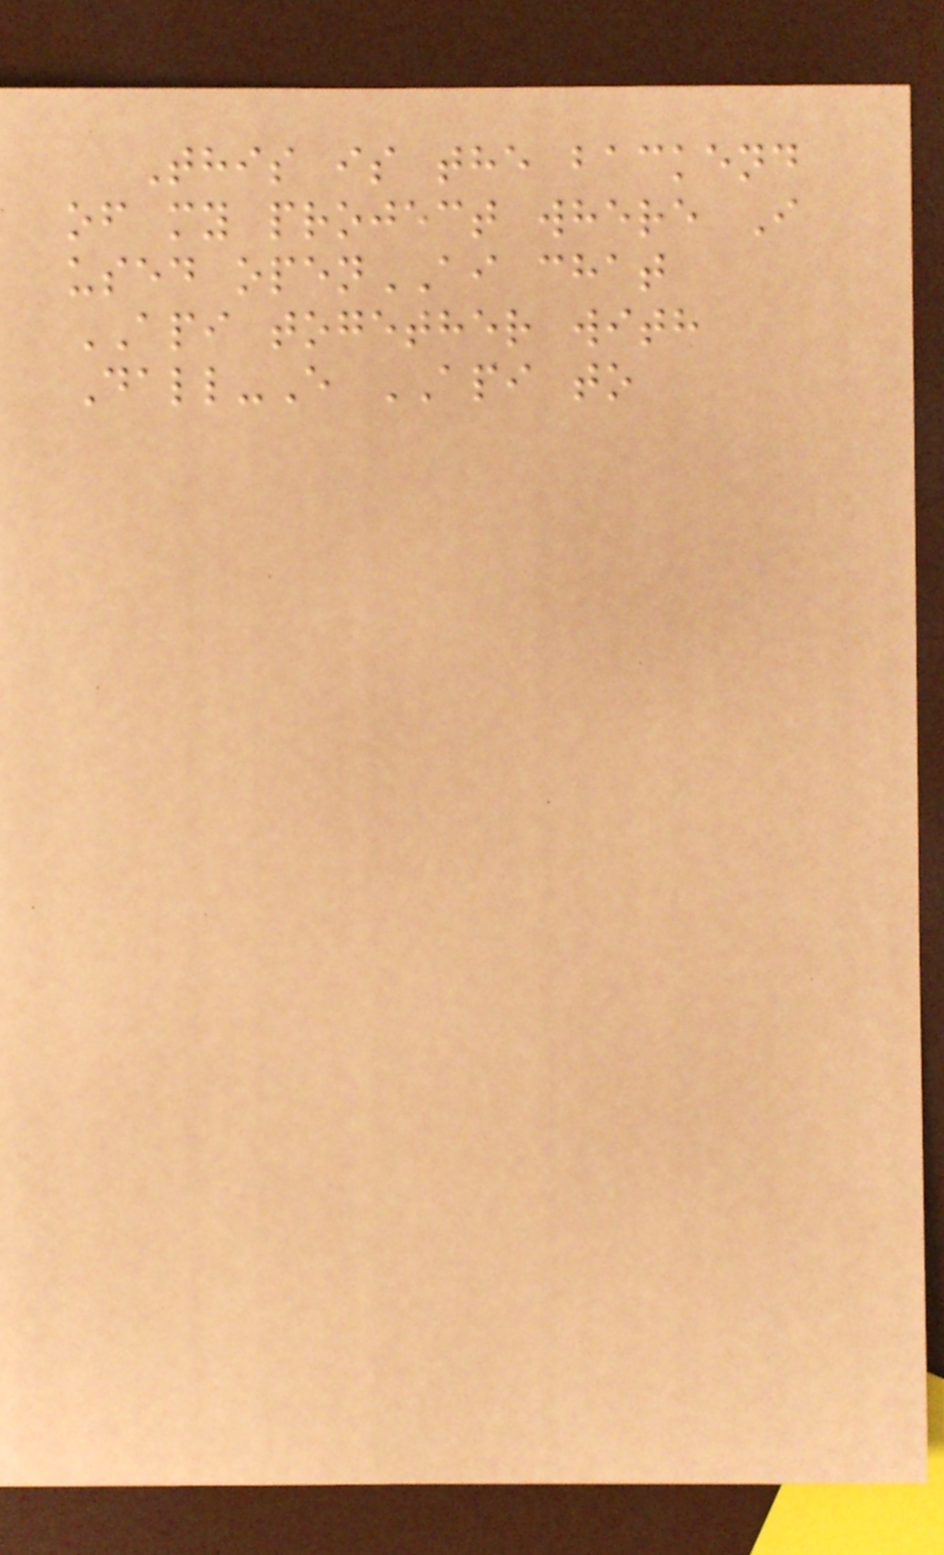This is the backend
of my project where I
used openAI chat
API together with
Dall-E API to
